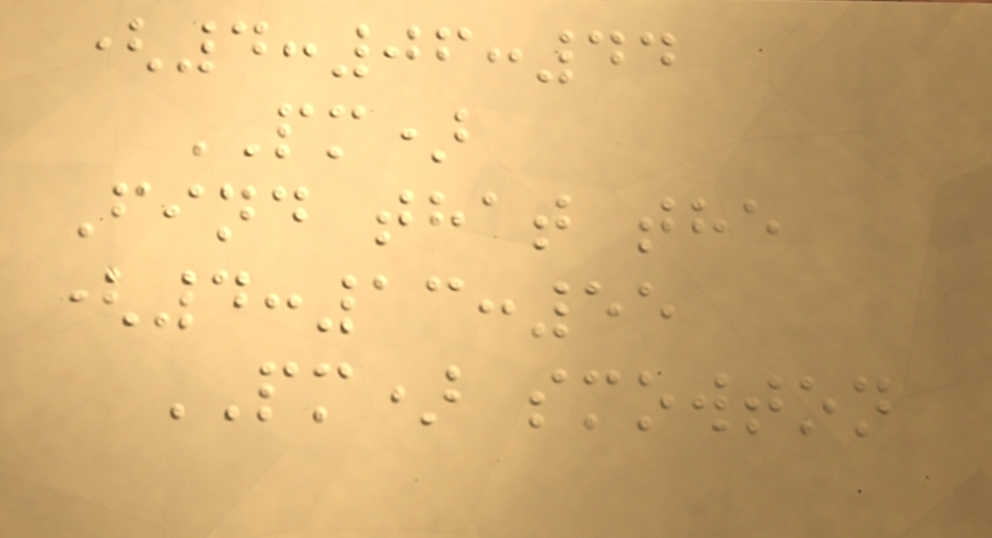(4:06:44
PM)
Find that the
(4:13:55
PM) smowton
